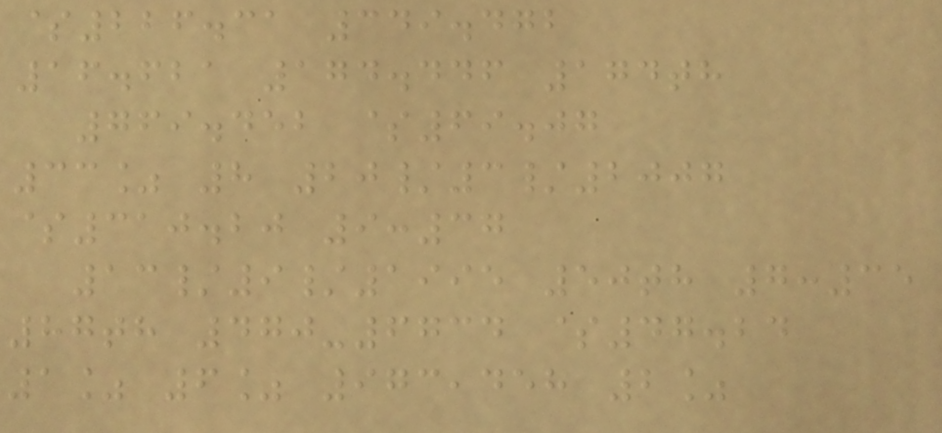$226.31 349.472
16.621 174.446 174th
769.452 $69.07
33% 8 20/3/2007
$310.20 9:37
13/9/1995 50th 7:35
87th 470-6734 $47.24
1% 6% 973,458 2%
